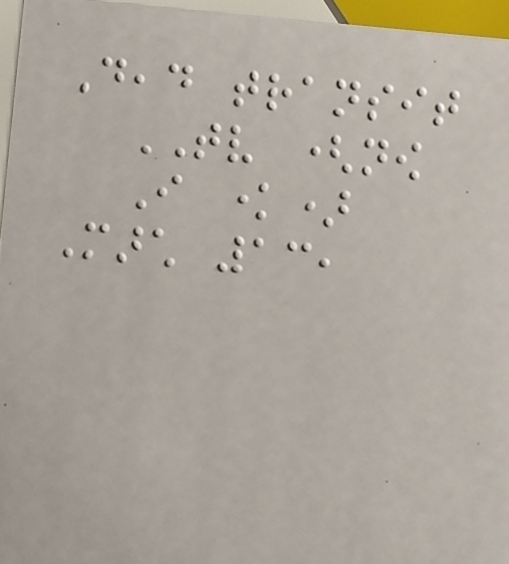Dead transit
TV (now
I know)
March 13,
